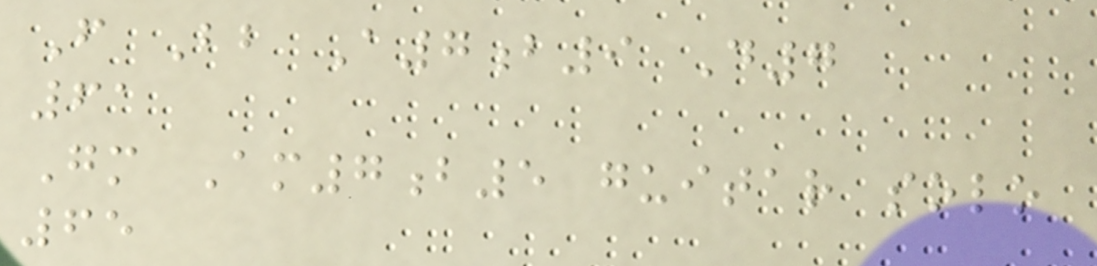F Bb A7b9 D7
61
Gm Am7b5 guitar solo
65
